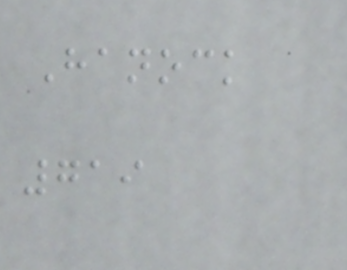Hanock
719
